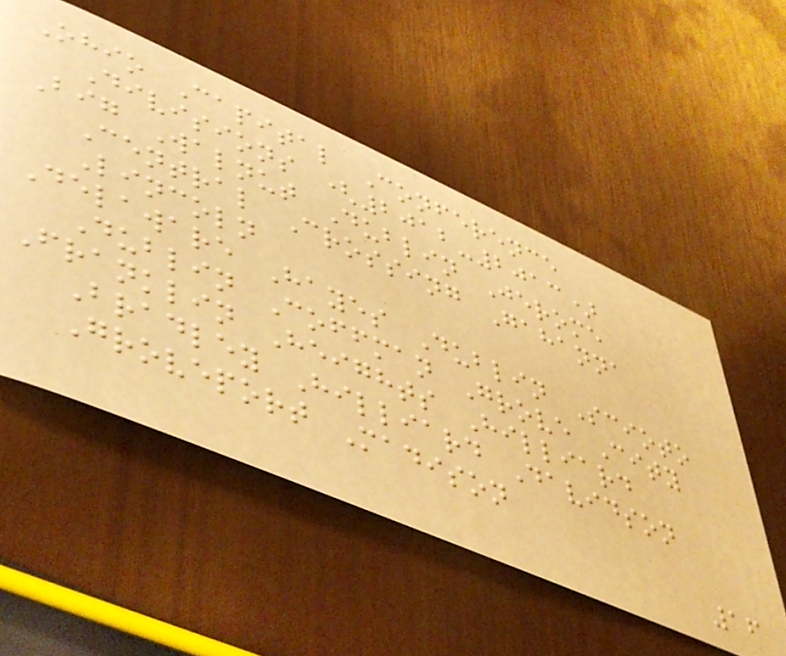Ohio Capital Conference
Divisions (2012-2013)
Big Walnut Dublin Jerome
Central Crossing Gahanna
Lincoln
Delaware Hayes Dublin Scioto
Dublin Coffman Grove City
Franklin Heights Hilliard
Bradley Hilliard Davidson
Groveport Madison
16
